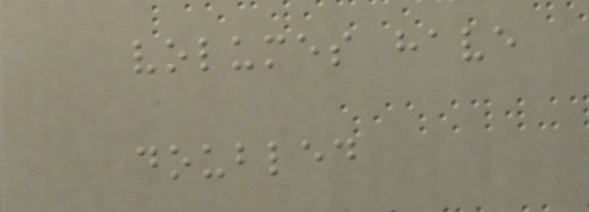volumes have
doubled
